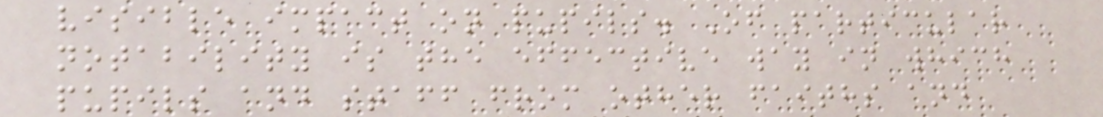visible impact on pupils. Of particular
notability is the effective way in which
pupils and staff from other faiths and
